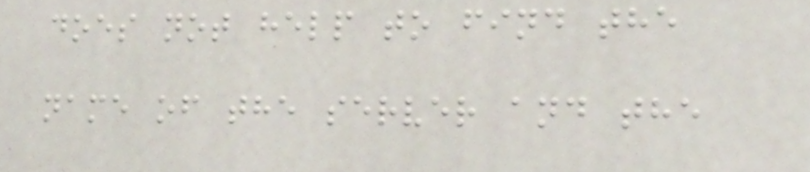does not help to find the
name of the server and the
